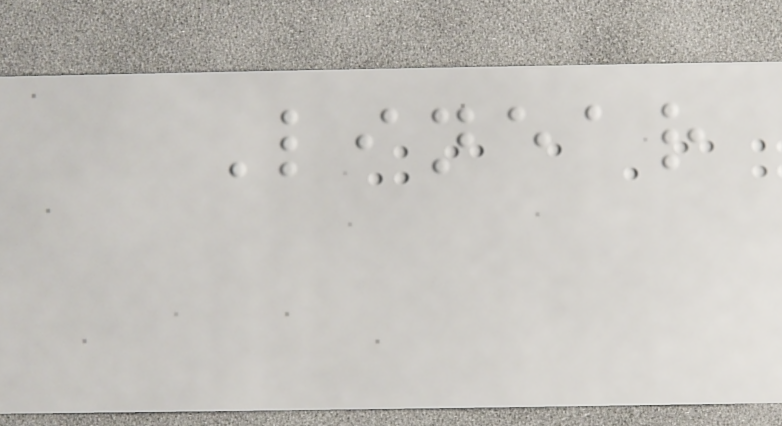Linear
